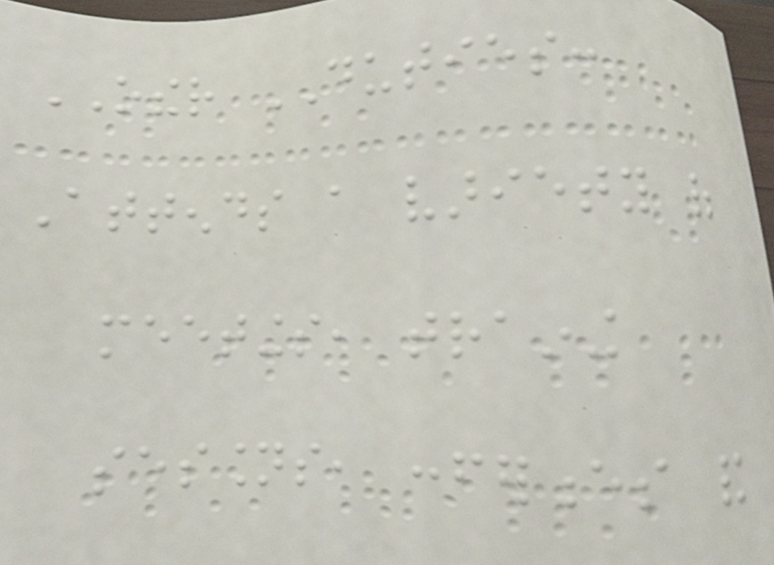OTHER DUTIES:
Attends a variety of
meetings, training
sessions, conferences and
